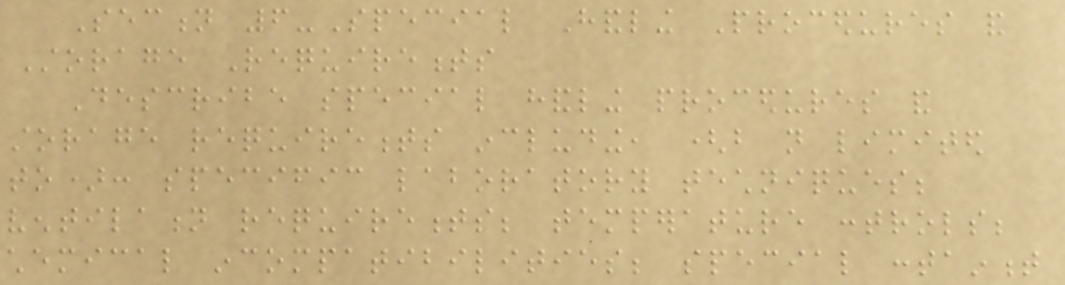Section 6-Special Handling Procedures and
Storage Requirements
Describe special handling procedures and
storage requirements including, (but not limited
to): specific laboratory techniques;
ventilation requirements; temperature controls;
chemical incompatibilities; special containment
